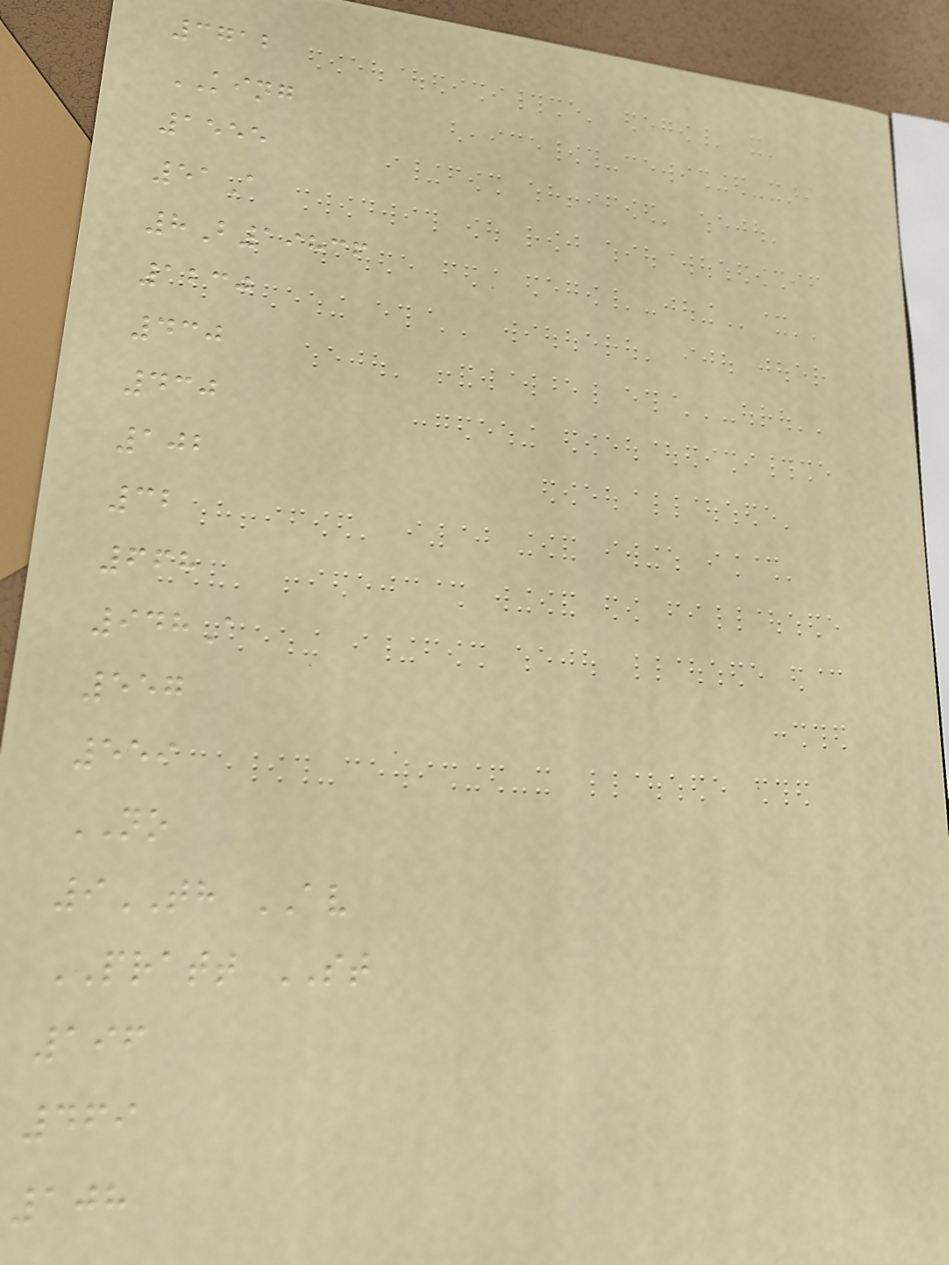3712
KING
1555
51A
8B19836
1230
430
430
102
32
668
948A
557
559
NO
9TH AV
PRATT ST
196
469
108
